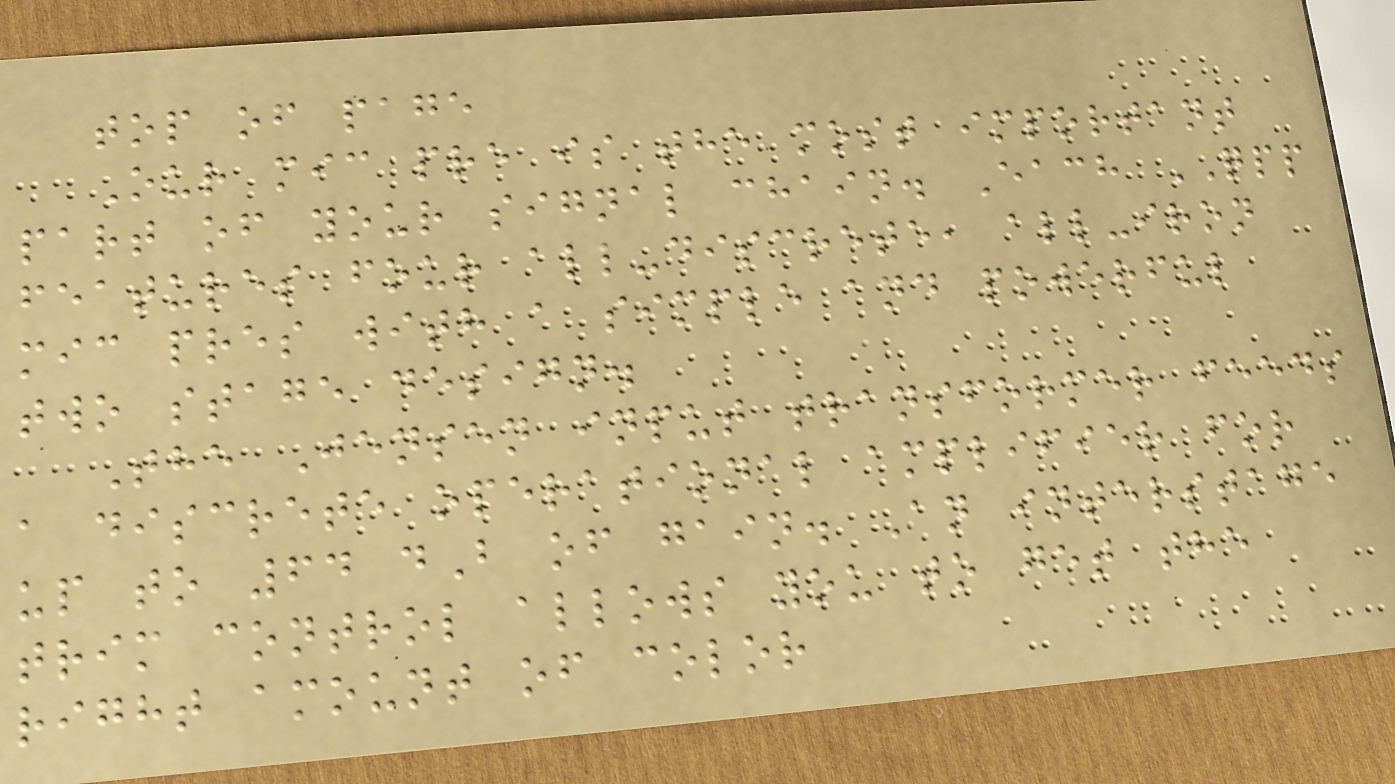top of page
Our mic pre is the most important
part of your signal chain. Each QPP
features four all-discrete, all-iron
mic pres with a simple and powerful
two stage design.
The Jensen input transformer feeds
a discrete operational amplifier for
up to 64 dB of gain. An interstage
trim control allows you to get the
right amount of color
